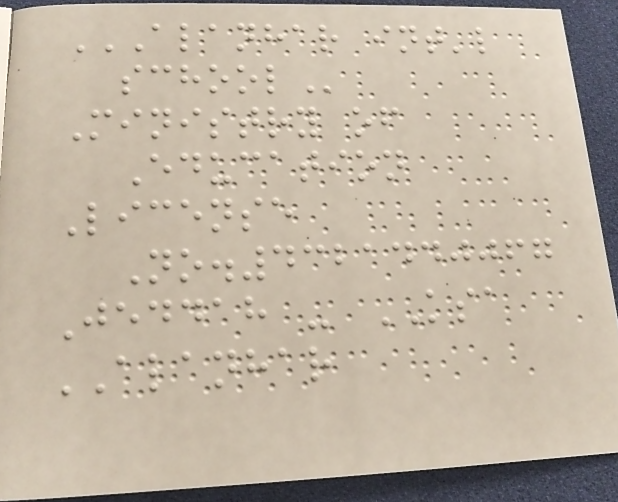ALANHAR INT'L
SCHOOL
Ministry of
Education
License
No.4321440067
Jeddah - KSA
ALANHAR
